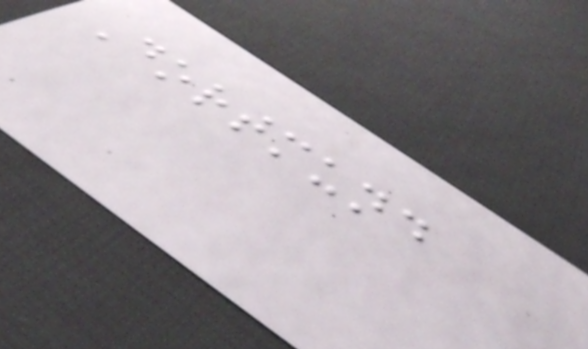Dortmund
